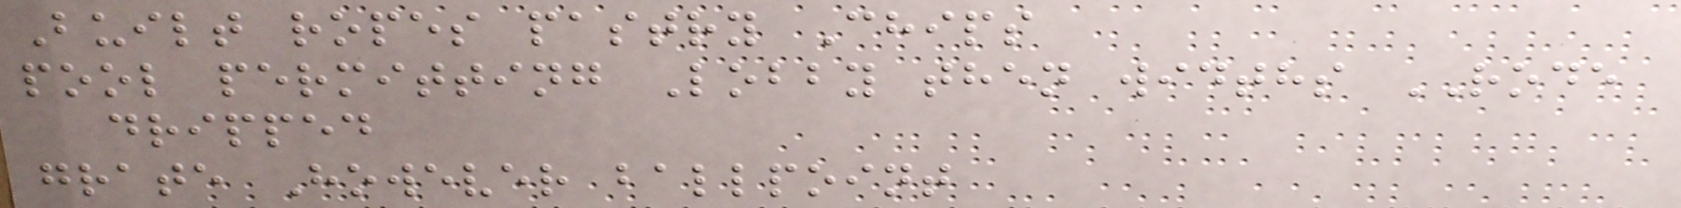Built ropes pastry Chips
pool permitting Lobby then widths RODE
dripped
grate However ballpoint
